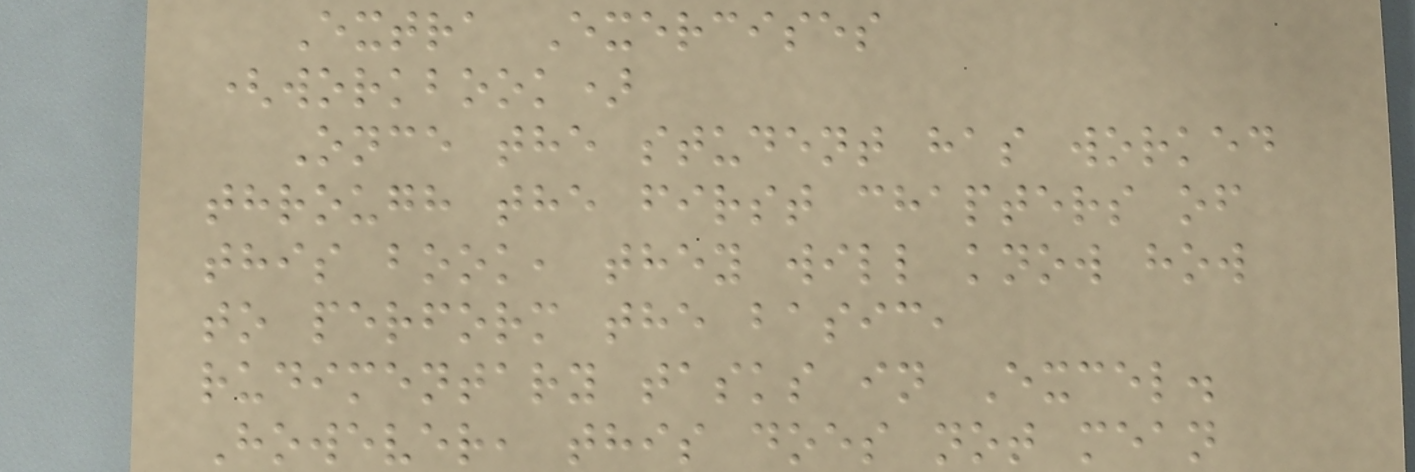Extra Exercises
(workbook)
Once the student has worked
through the first chapters of
this book, they will know how
to perform the basic,
rudimentary tasks in Excel.
However, this does not mean
